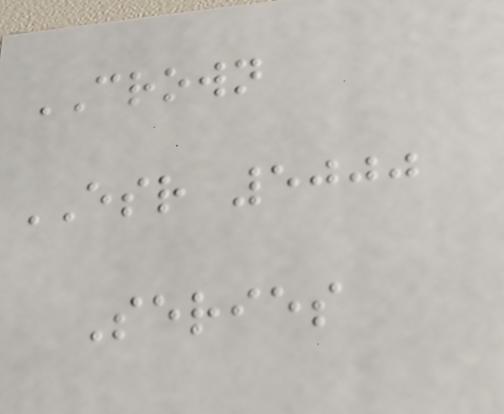CROWN
ESR 5000
Series
